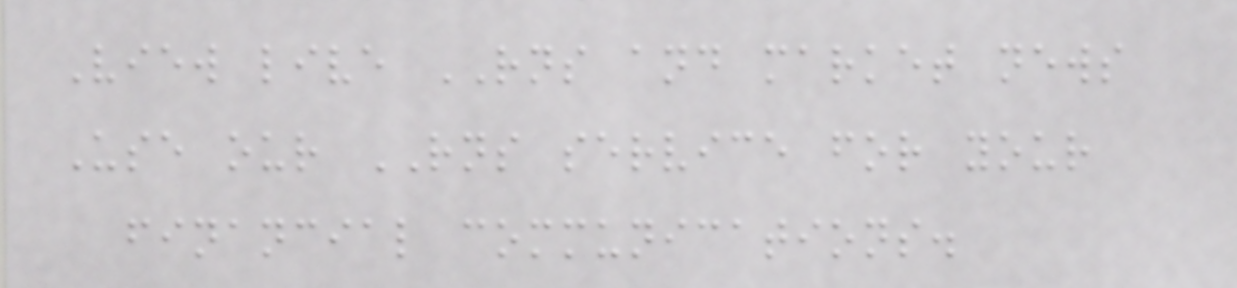View live RNS and market news
Use our RNS service for your
financial communications.
